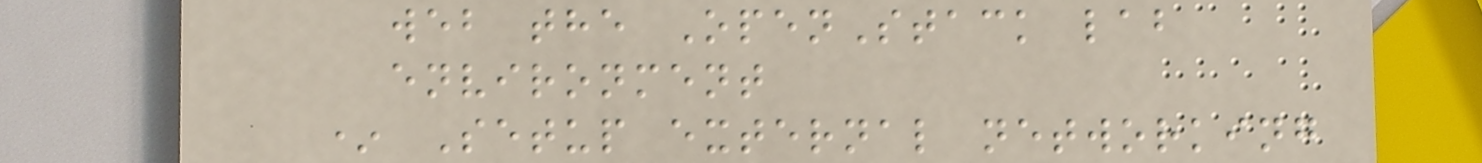web the OpenStack lab
environment
* Setup external networking
